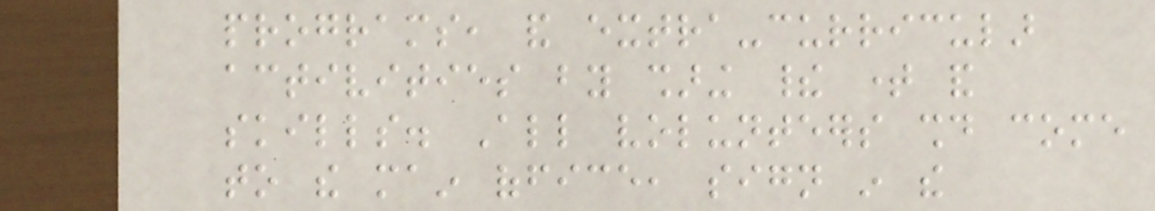programs, and extra-curricular
activities by sharing their time and
skills. All volunteers should come
to the main office, sign in the
